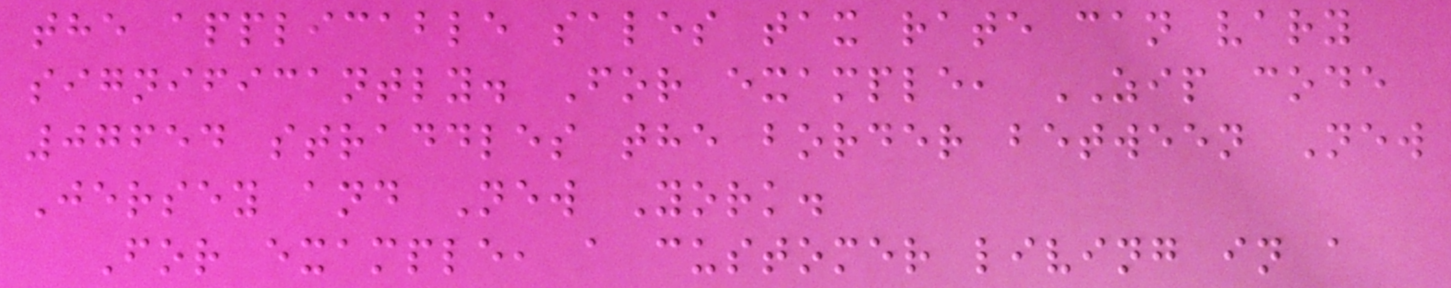the applicable sales tax rate can vary
significantly. For example, ZIP code
07654 straddles the border between New
Jersey and New York.
For example, a customer living in a
